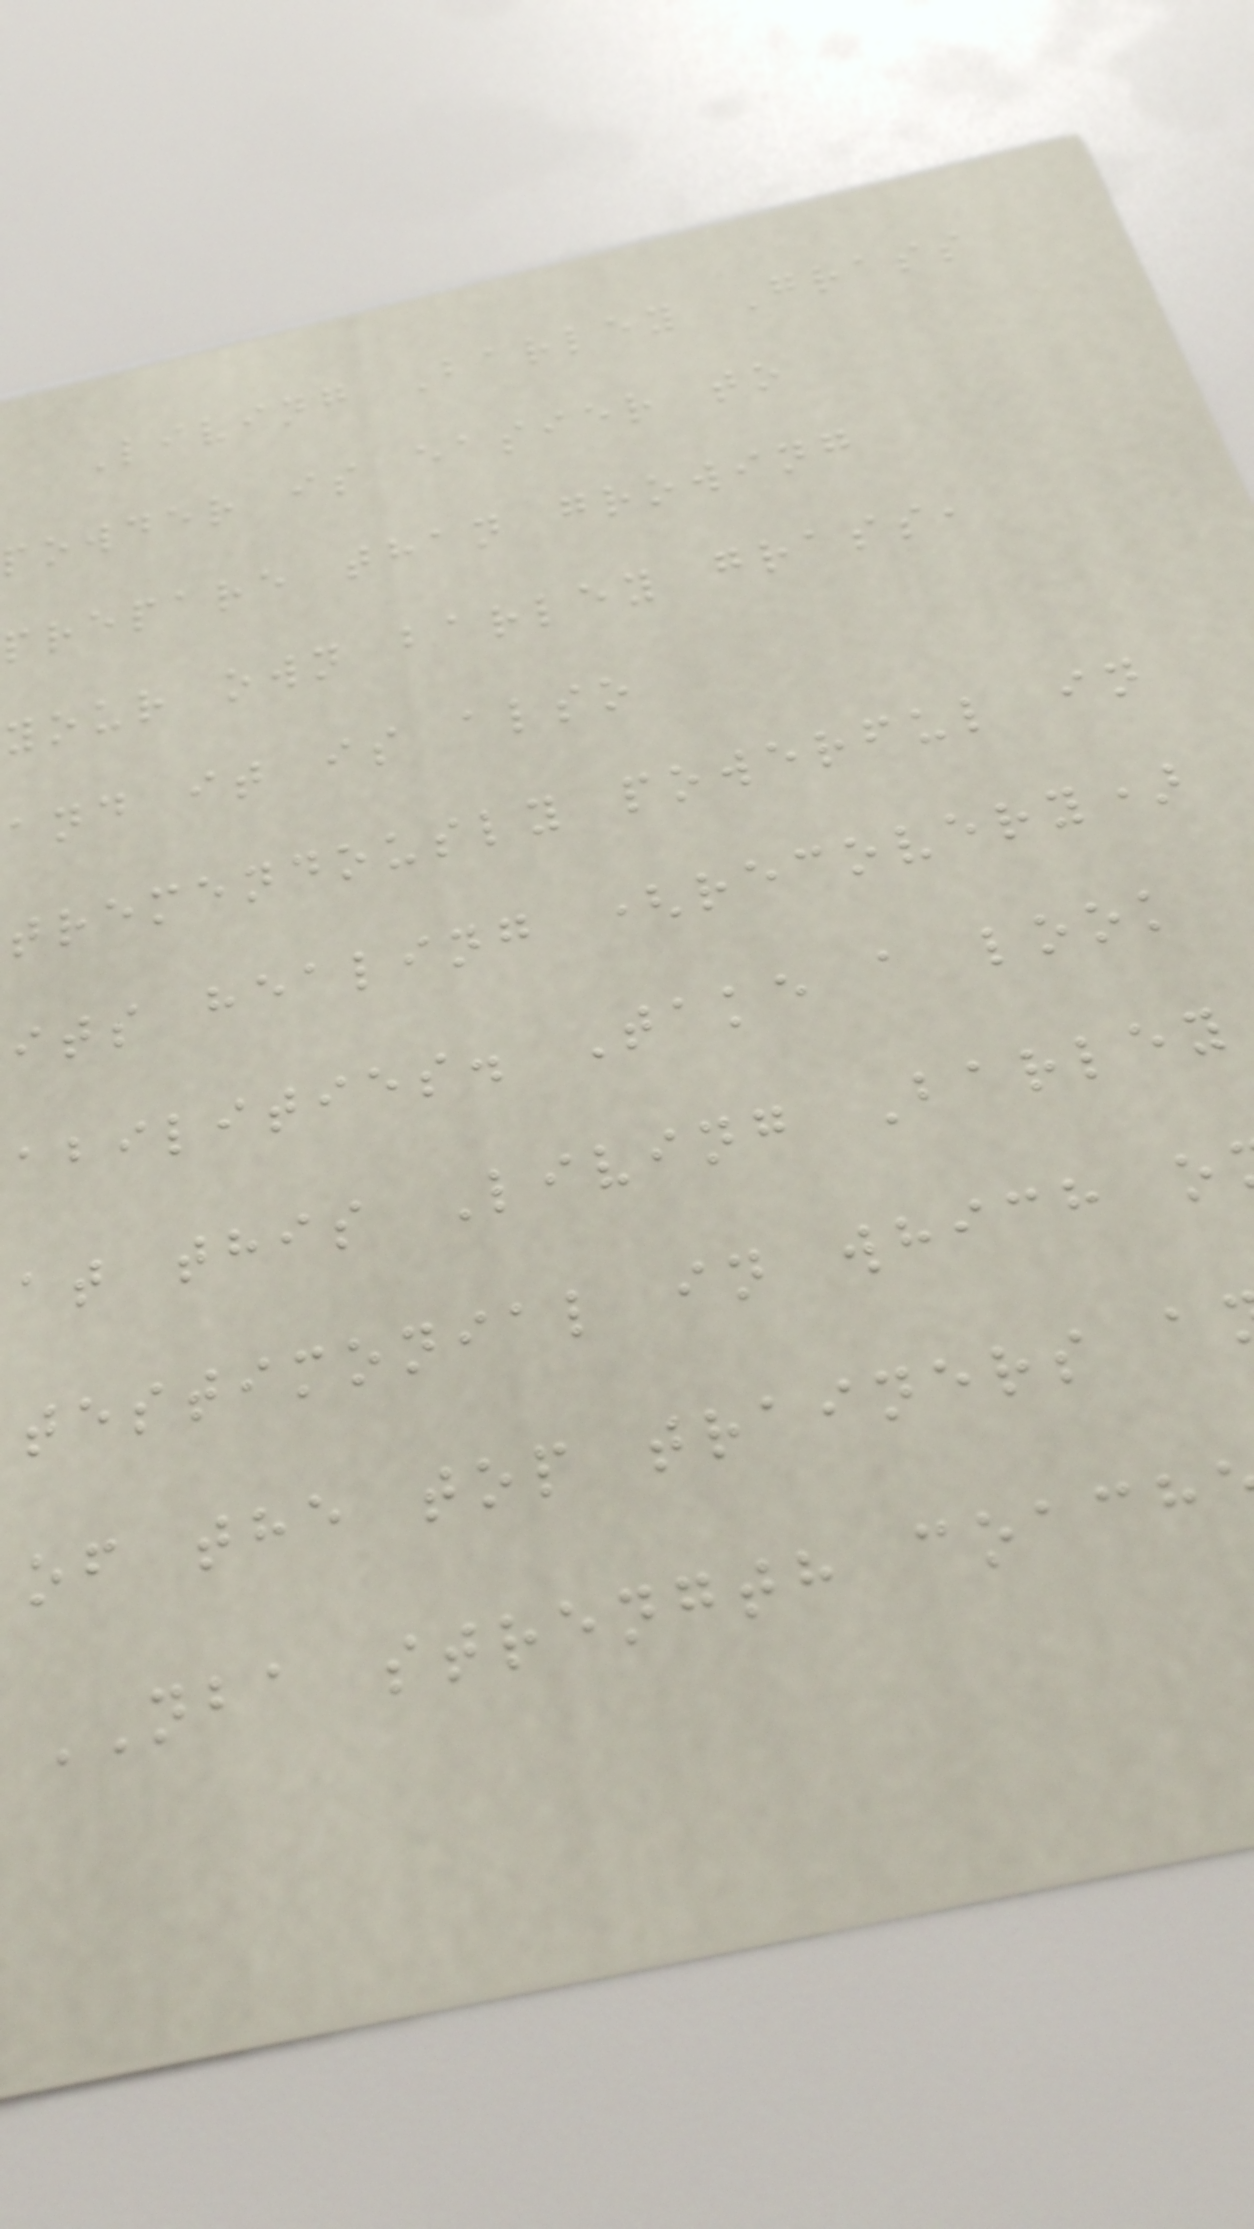Living Barley Grass
powder is easier to
prepare than growing
your own barley grass,
and it is also
tremendously powerful in
its healing (recovery)
abilities. Take a look
at this Living Barley
testimonial in which o
of the top trainers a
NBA strength coach
